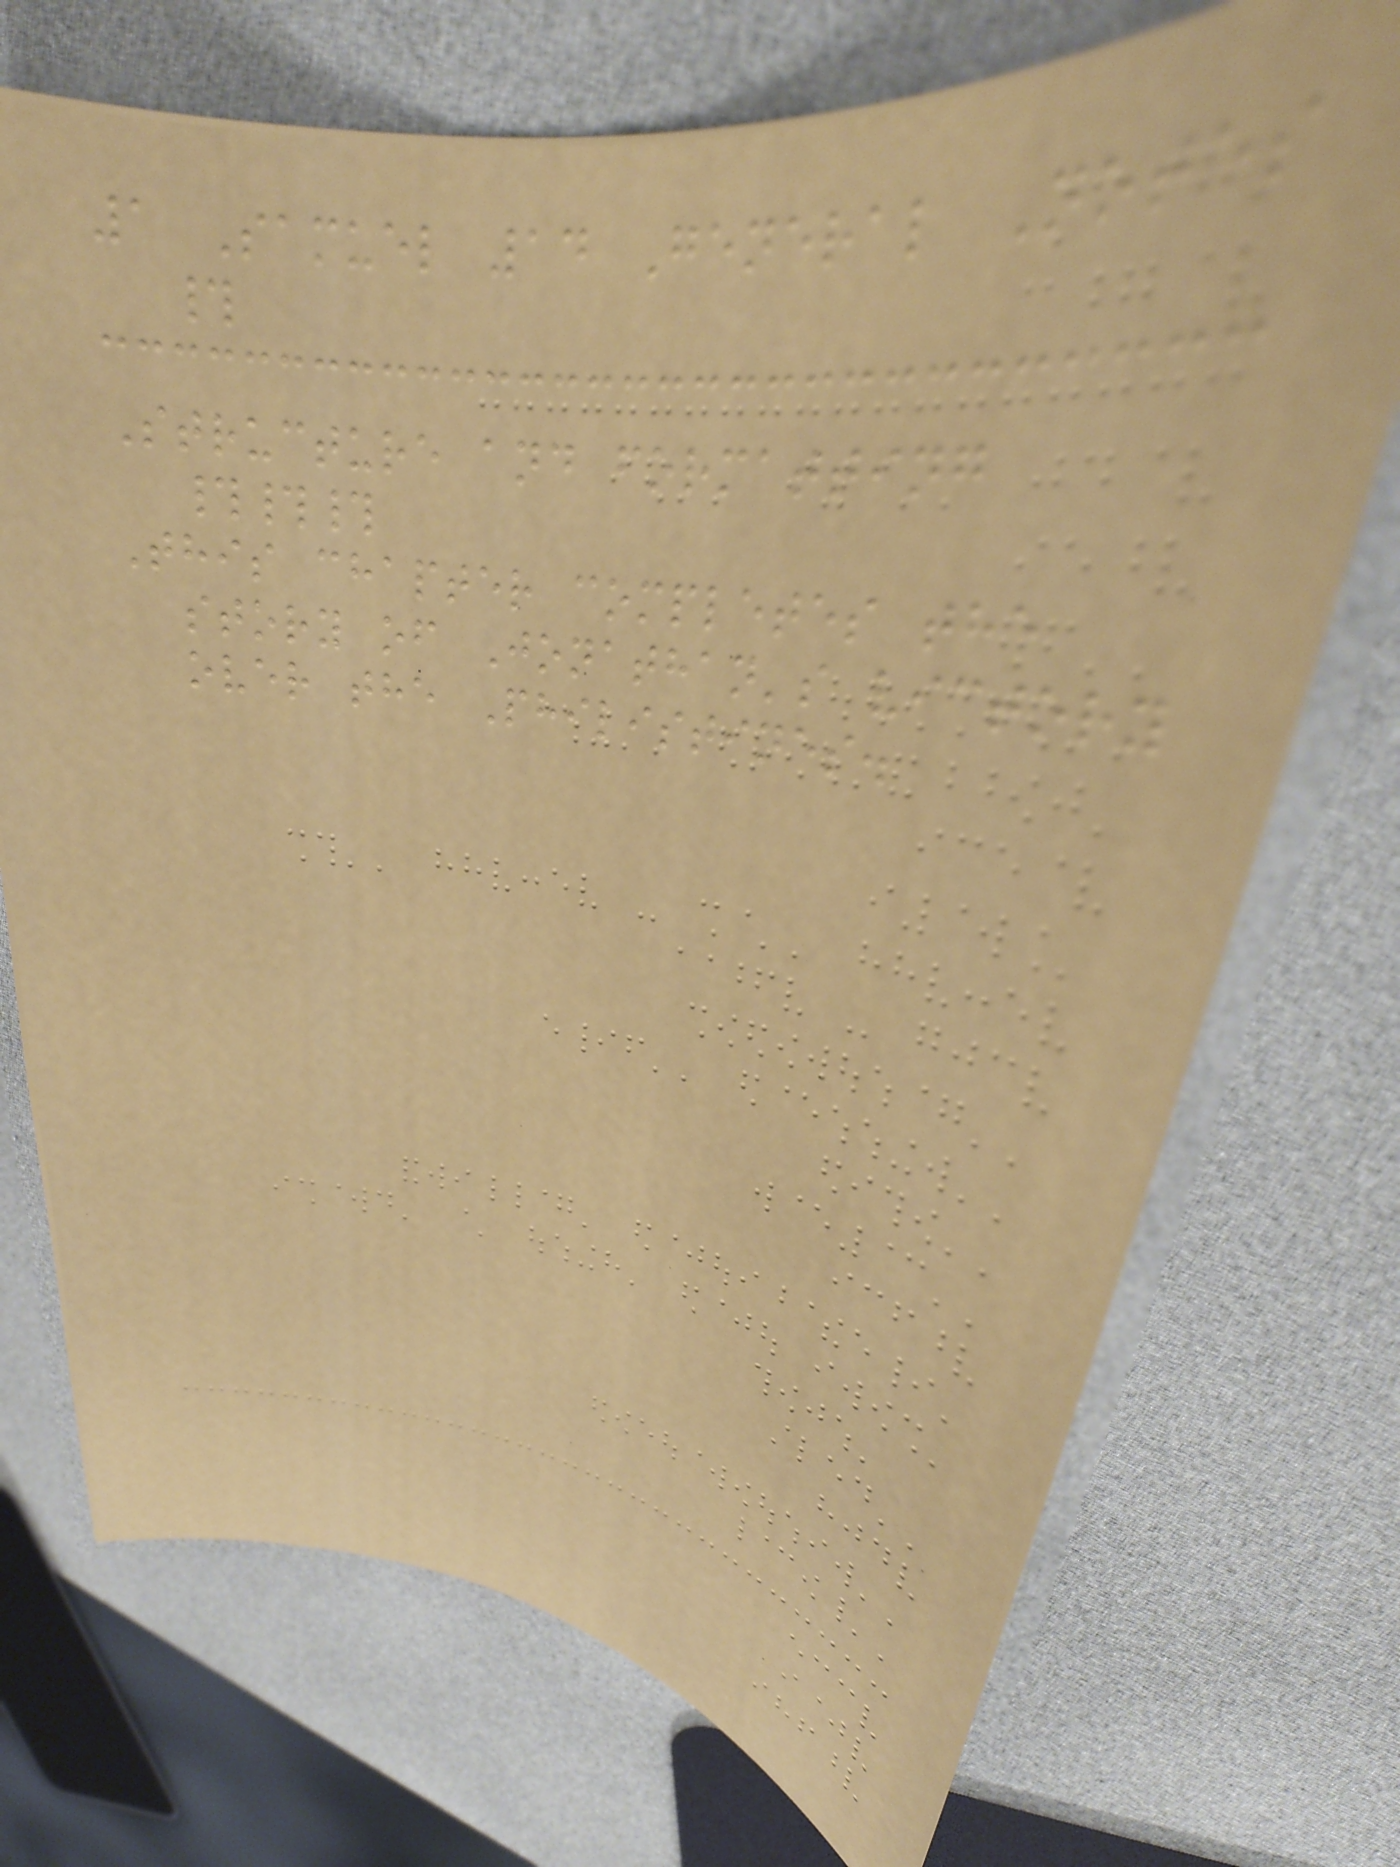1 Samuel 14 General Notes
#
Structure and formatting
###
This chapter completes the
story of Jonathan's victory
over the Philistines.
